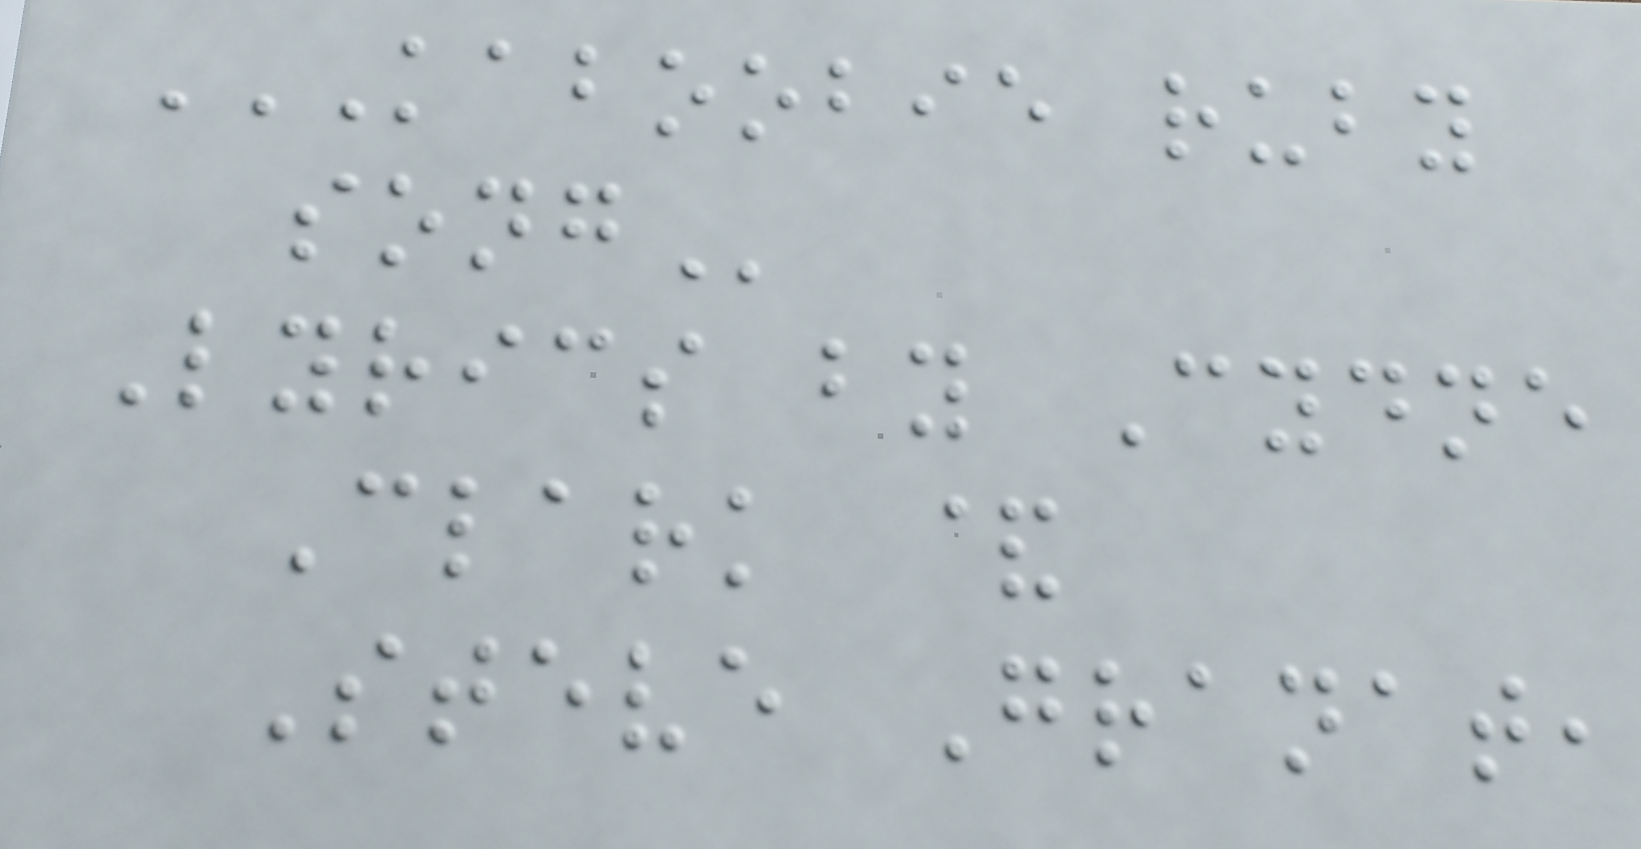KABOOBIE RUBY
SONG
Lyrics by Cydne
Clark &
Steve Granat,
